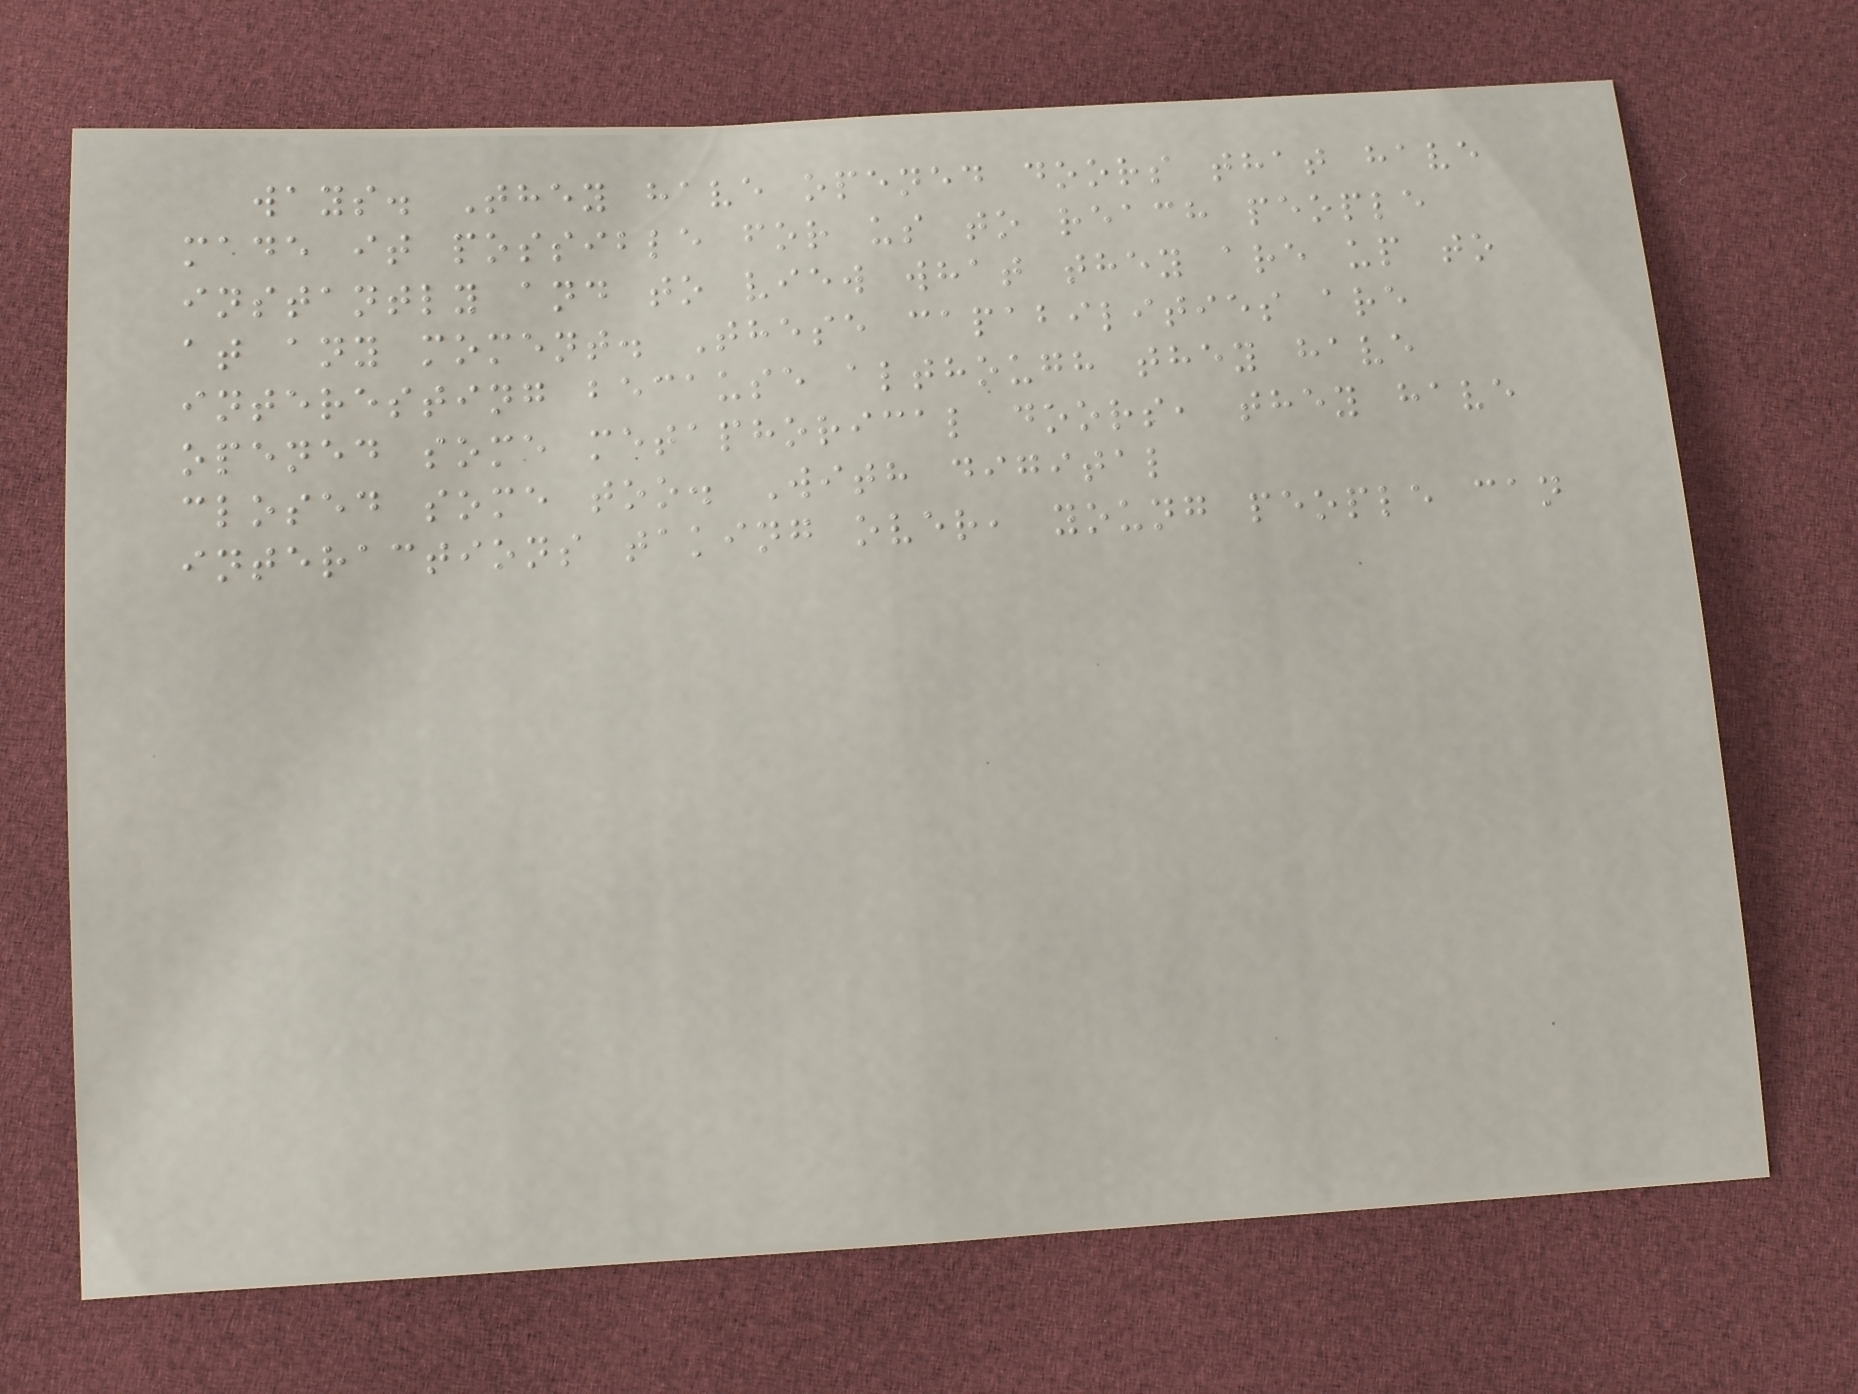ways. They have opened doors that have
made it possible for us to reach people
instantly and to view what they are up to
at any moment. These capabilities are
interesting because although they have
opened some metaphorical doors, they have
closed some too. With digital
interactions taking over, young people can
